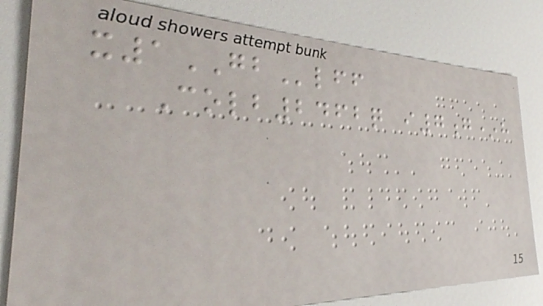x1GBlff
Colb2462q i7g*h
